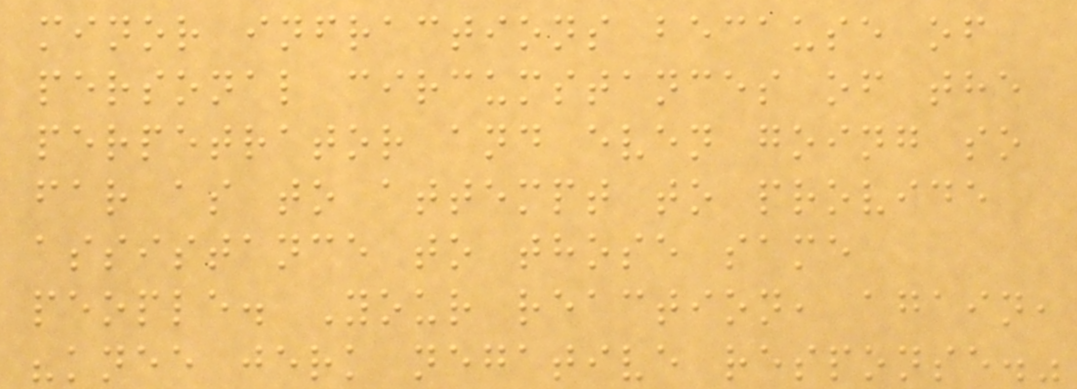minor infractions because of
personal circumstances of the
perpetrator and even going so
far as to attempt to provide
assistance to those same
people. Your reaction, again,
"knee jerk negative response."
